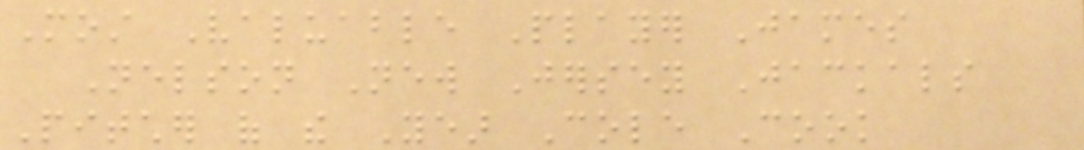Most Valuable Player James
Nelson New Jersey Jackals
Pitcher of the Year Cole Cook
